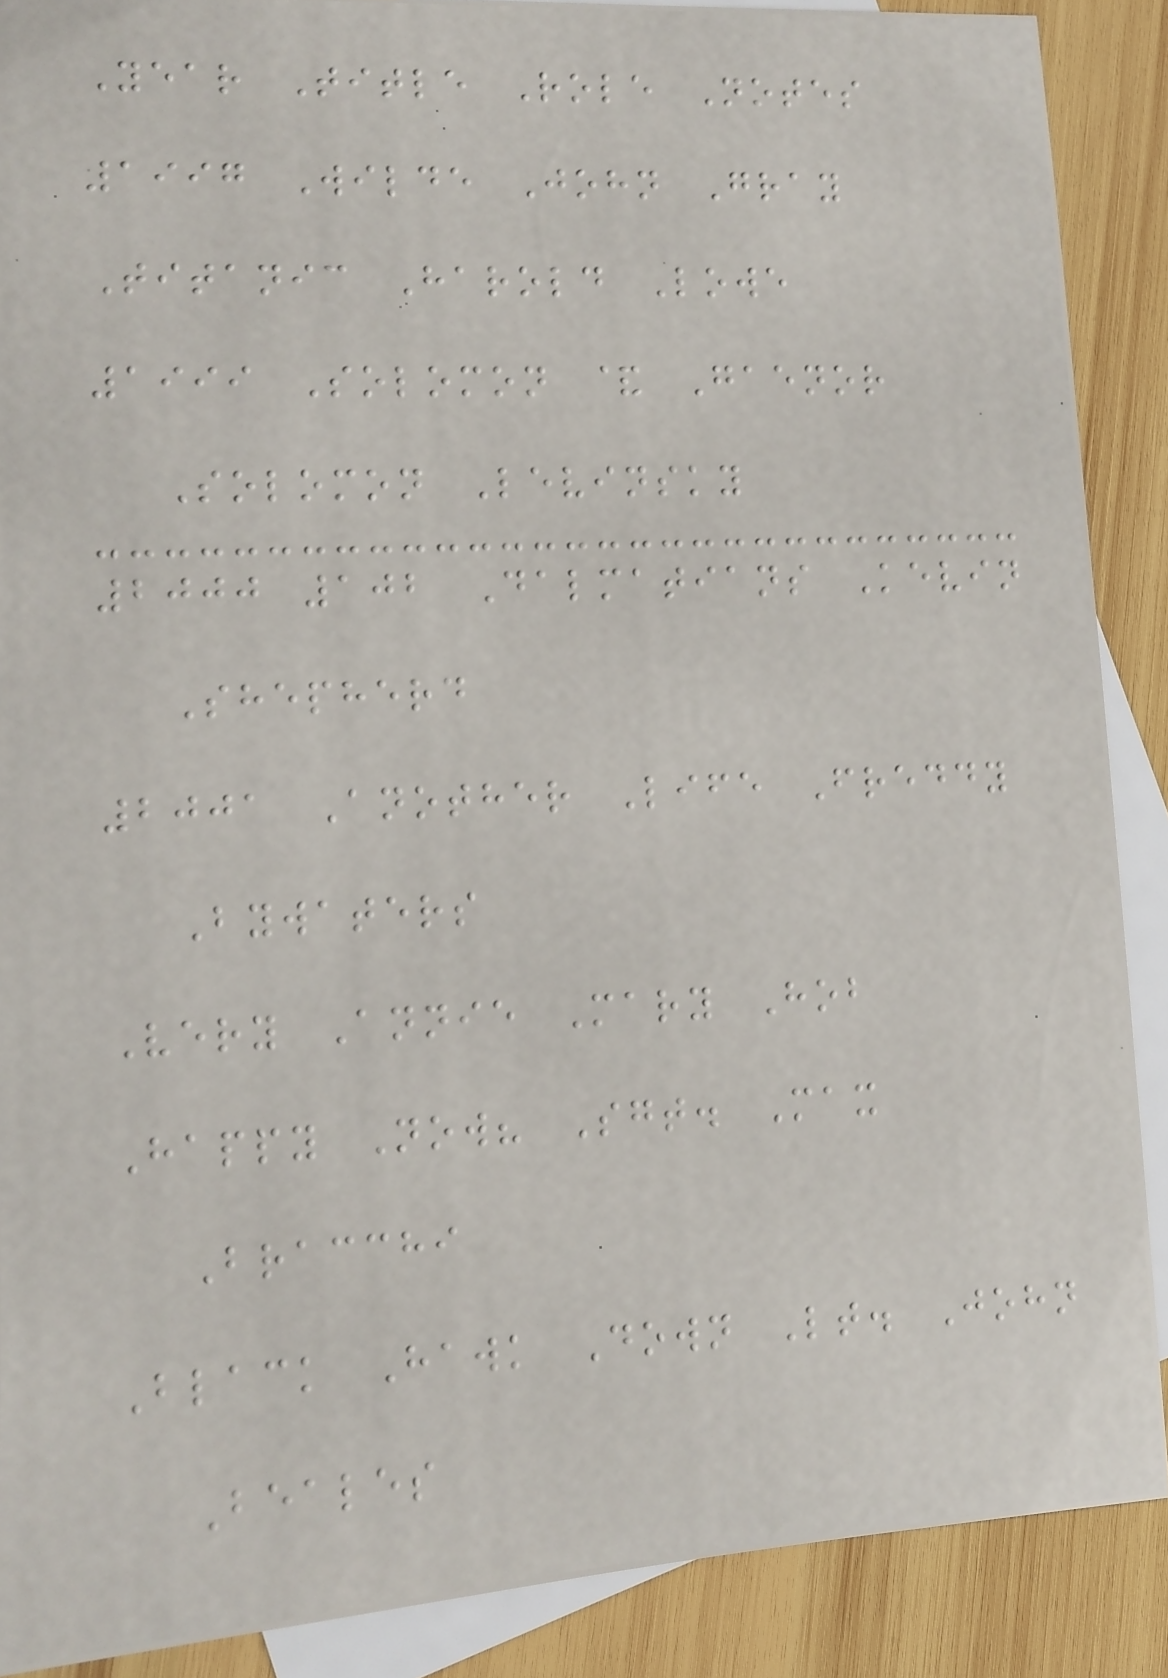Year Title Role Notes
1997 Wilde John Gray
Titanic Harold Lowe
1999 Solomon & Gaenor
Solomon Levinsky
2000 102 Dalmatians Kevin
Shepherd
2001 Another Life Freddy
Bywaters
Very Annie Mary Hob
Happy Now? Sgt. Max
Bracchi
Black Hawk Down Lt. John
Beales
